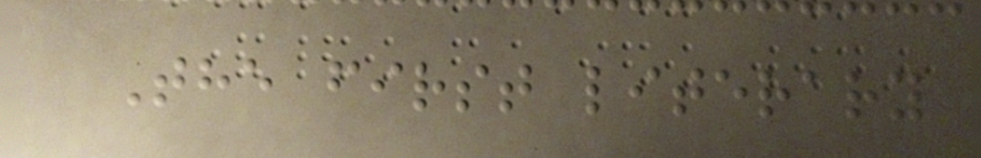The first literary
